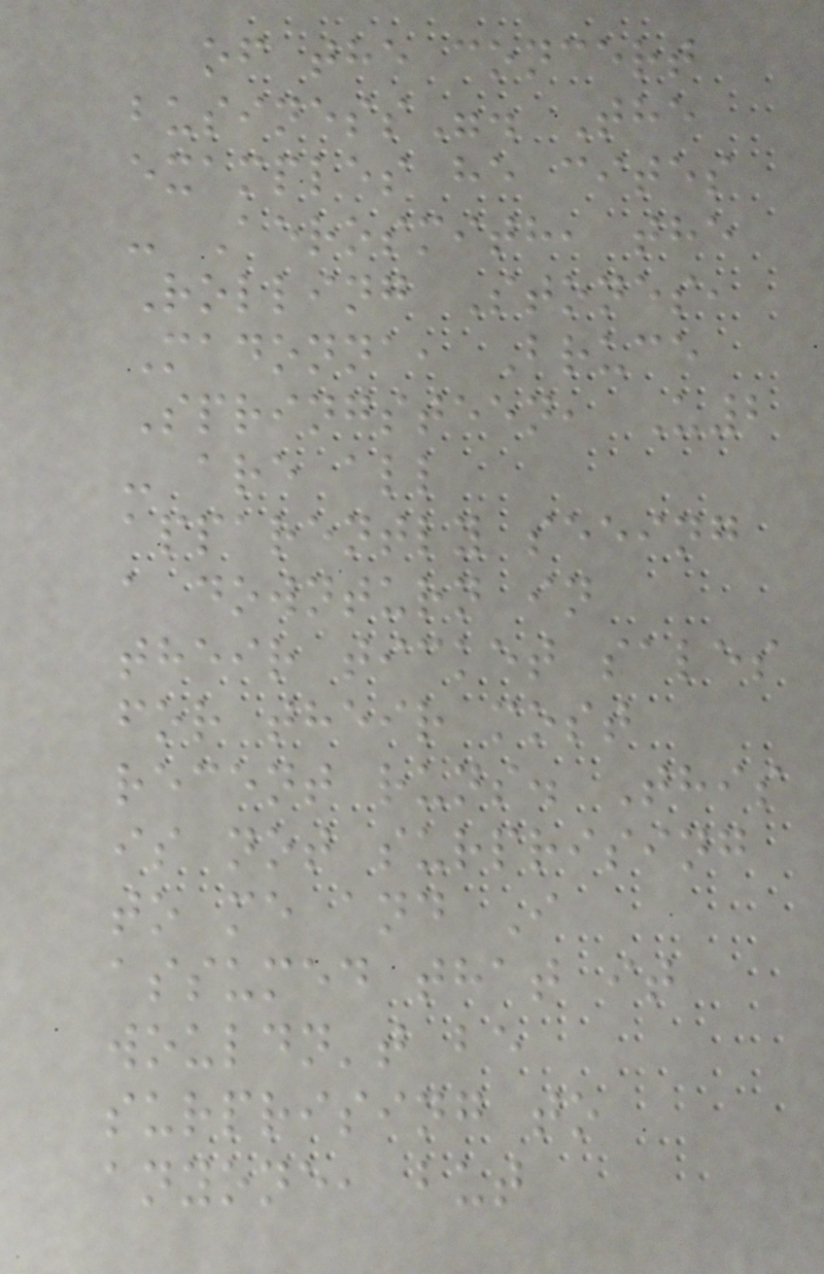of the concert
business". The
examples he cites
- Aerosmith, the
Rolling Stones,
Madonna, Bruce
Springsteen, U2
- are all
apparently seeing
a downturn in
their ticket sales
for their most
recent runs. This
is not surprising
to me and I
assumed that it
wouldn't be
surprising to
anyone, but
